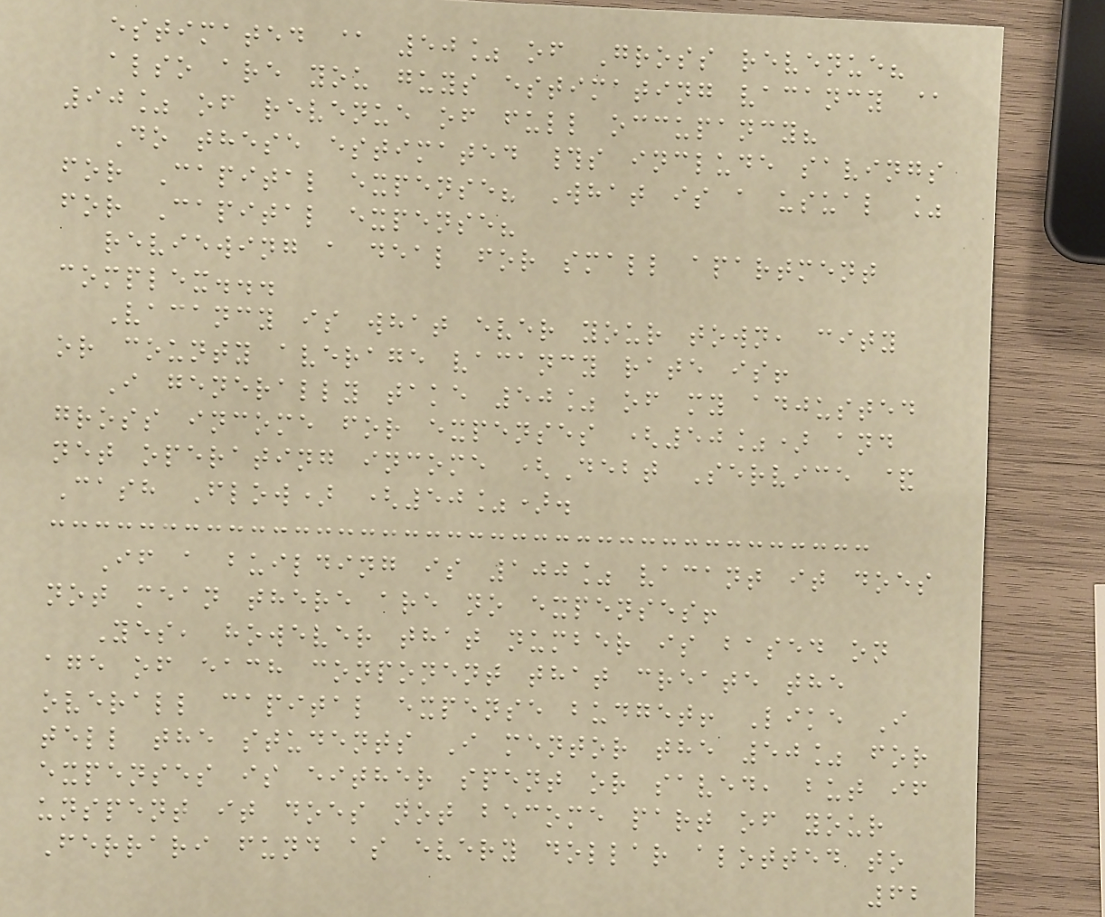estimated @ 50% of Gross revenue?
also are you guys estimating vacancy @
90% of revenue of full occupancy?
Do these estimated #s include savings
for Capital expense? What is a usual %
for Capital expense?
reviewing a deal for small apartment
complex...
Vacancy is what ever your town, city
or county average vacancy rate is!
I generally take 50% of my adjusted
gross income for expenses (50%) and
net operating income (Debt Service &
Cash Flow) (50%).
If a building is 100% vacant it does
not mean there are no expenses!
Yes, however that number is based on
age of each conponent that create the
overall capital expense budget! Like I
tell the students I mentor the 50% for
expenses is either spent or saved, but if
unspent it does not become part of your
Ferrari fund as every dollar alotted to
62
